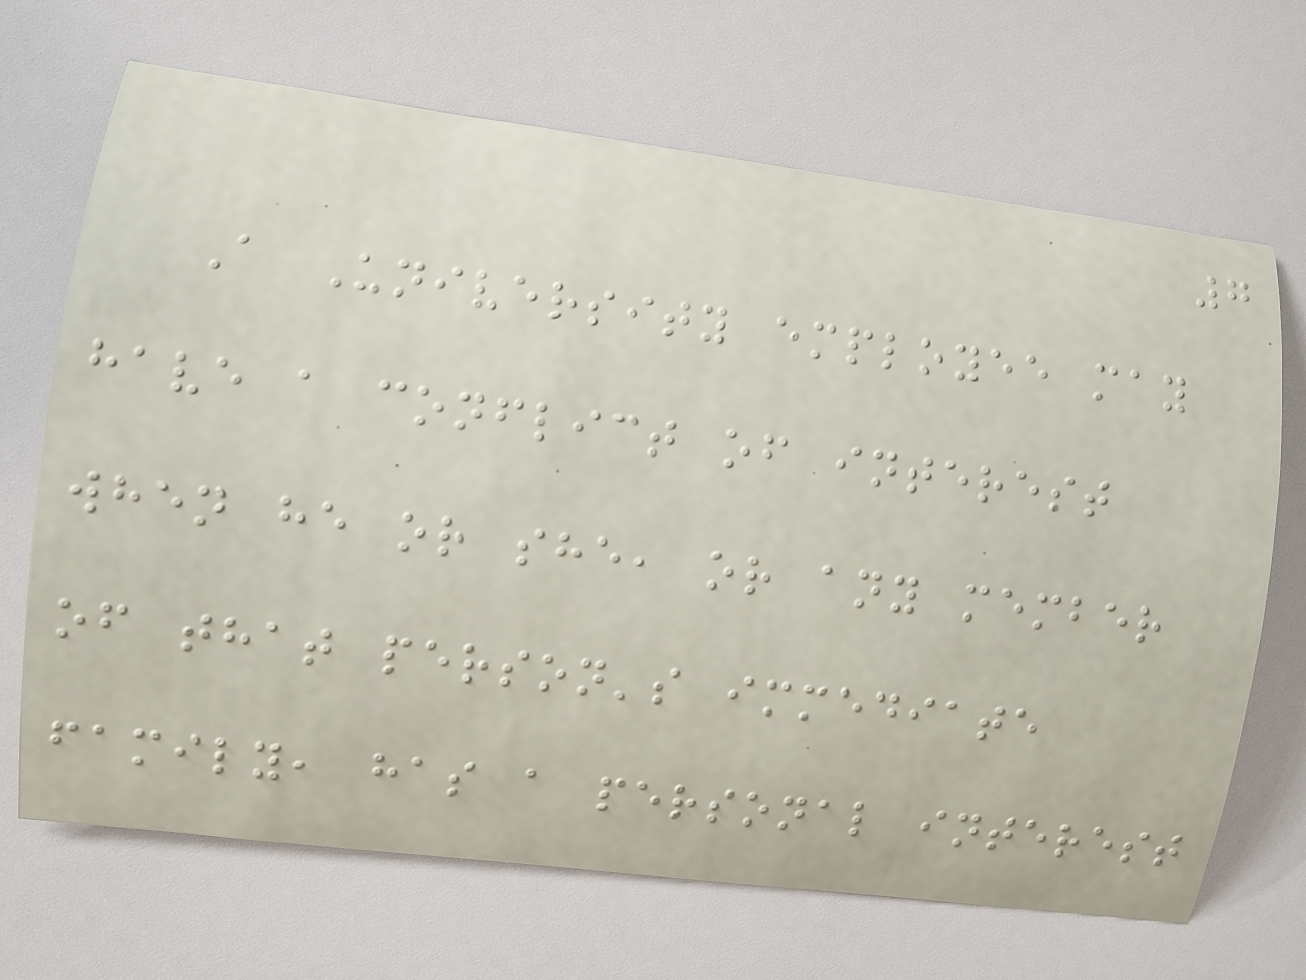7
A University employee may
have a conflict of interest
when he or she, or any member
of that person's immediate
family, has a personal interest
